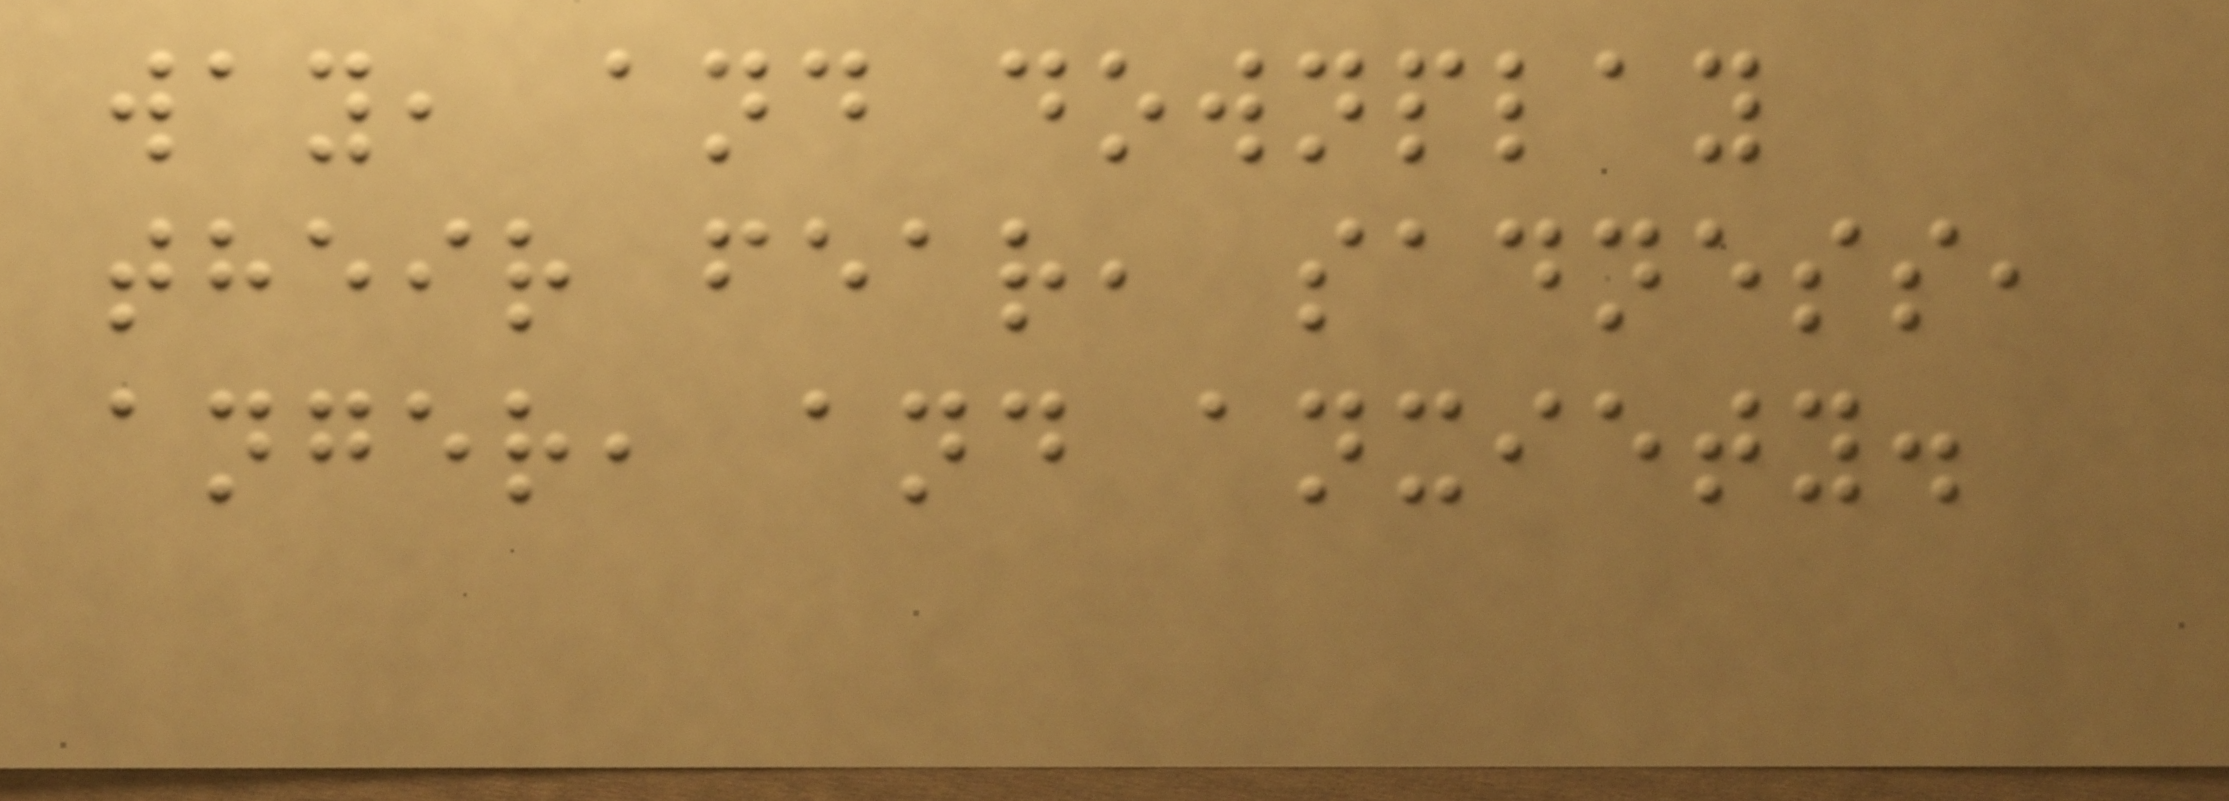way, and downplay
their fear, sadness,
anger, and anxiety.
